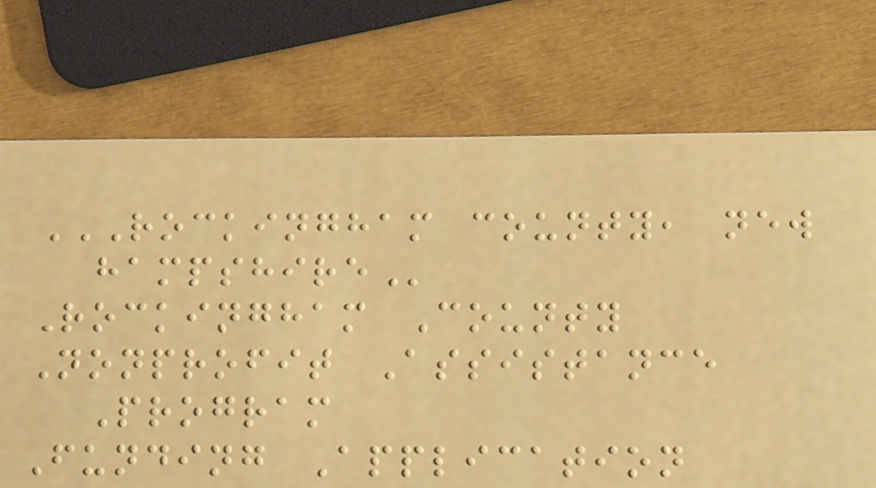ROCKINGHAM COUNTY, NEW
HAMPSHIRE
Rockingham County
Nonprofit Assistance
Program
Funding Application
